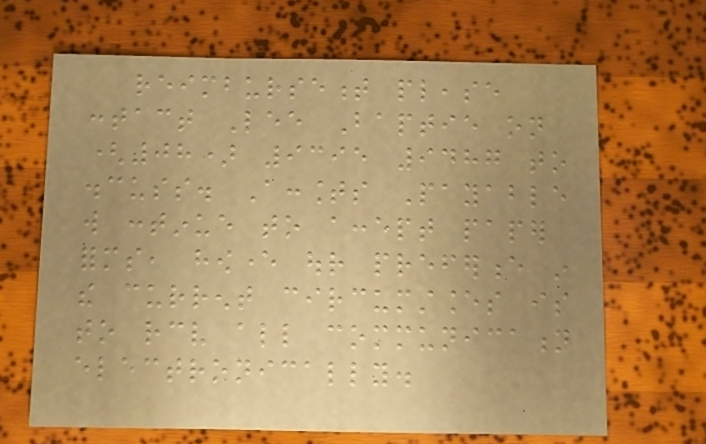reimbursement please
contact Lee Baptie on
(08) 9395 9487 to
discuss. Accounts Payable
will continue to accept paper
forms, however our preference in
the current circumstances is
to receive all communication
electronically.
